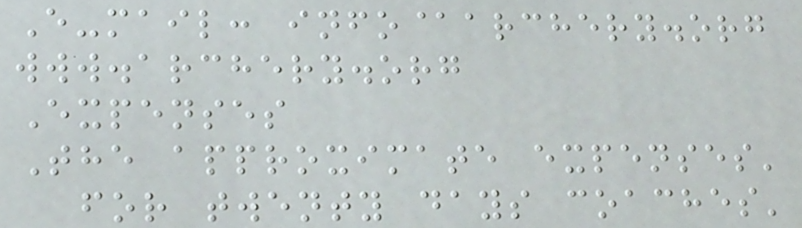E-mail: info@archery.org
www.archery.org
Expenses
The approximate expenses'
for twenty days coaches'
